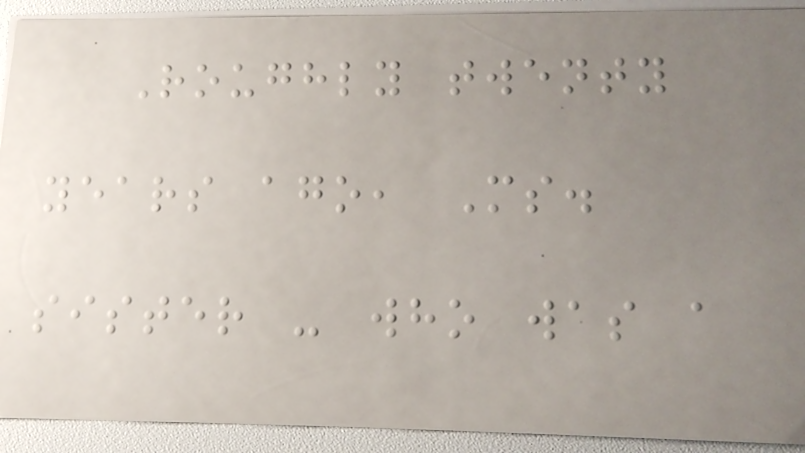Roughly twenty
years ago, Ms.
sister - who was a
